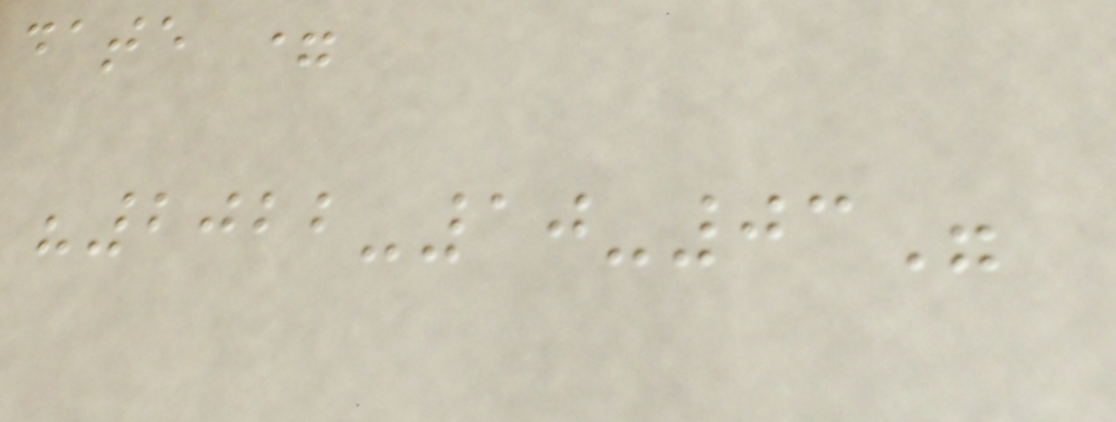date =
"2022-10-03"
